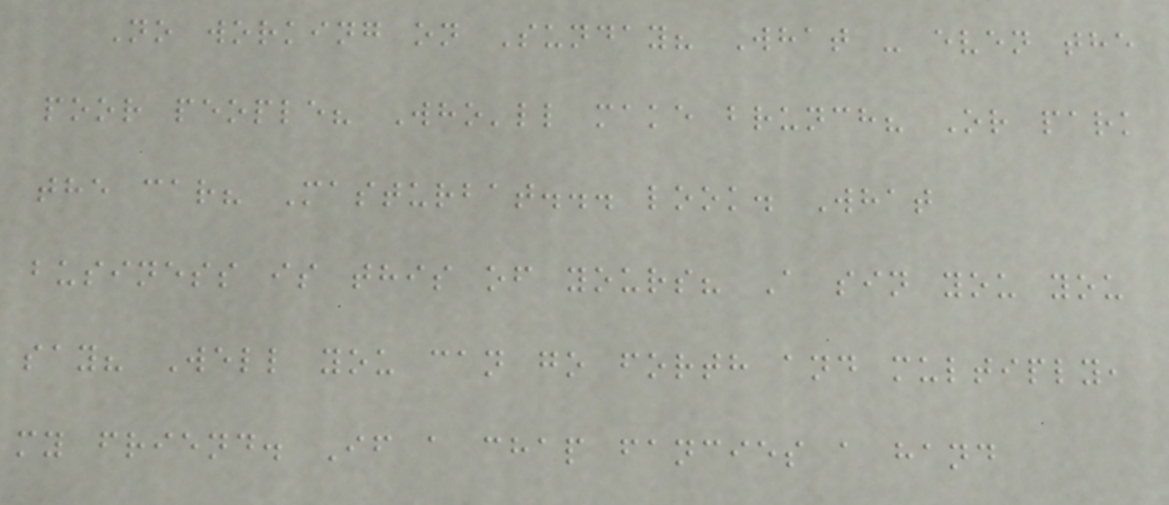No working on Sunday? What - even the
poor people? Who'll make brunch? Or park
the car? Masturbat... look. What
business is this of yours? A sin you you
say? Well you can go forth and multiply,
my friend. If a chap fancies a hand
